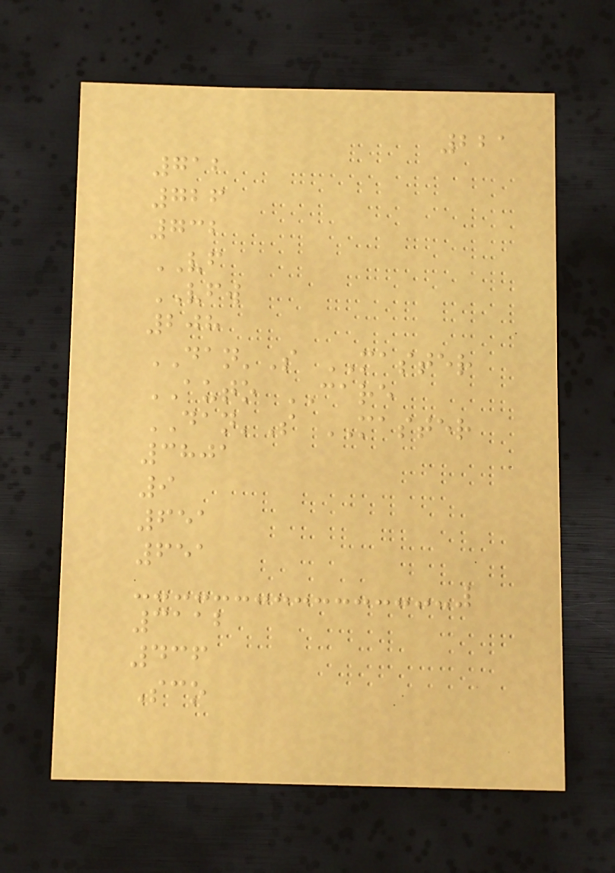221
712
726
732
VF
VFW
208
DAN'S MASTER
AUTO CARE
DAN'S MASTER
3801
9
651
651
3112
436
Sco
